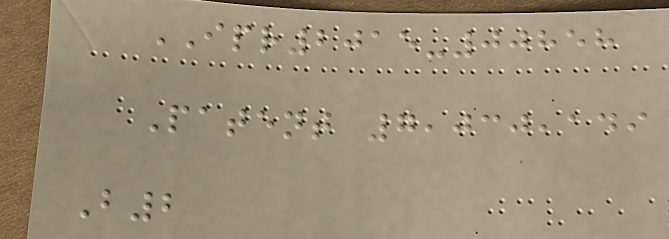IPR2015-00858
Patent 7,030,149
B2
